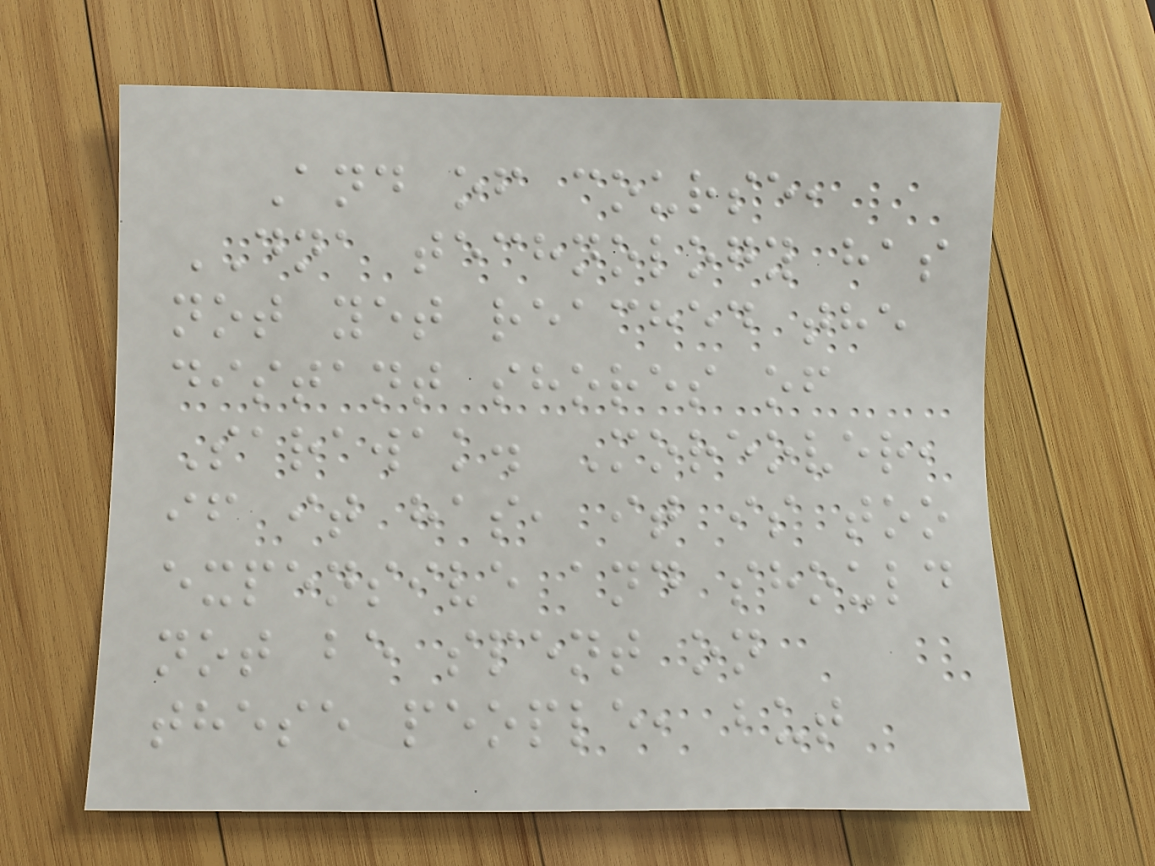And of course,
DNA technology has
not yet reached the
distant shores of
Sarawak. Moreover,
if it has, it is too
expensive and should
not be spent on
these people, but
